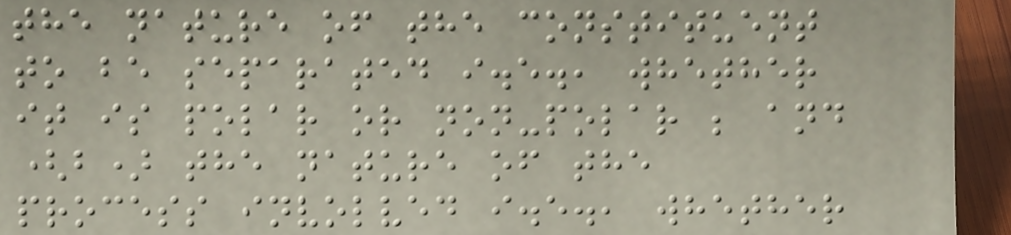the nature of the constituent
to be separated i.e., whether
it is polar or non-polar ; and
(b) the nature of the
process involved i.e., whether
